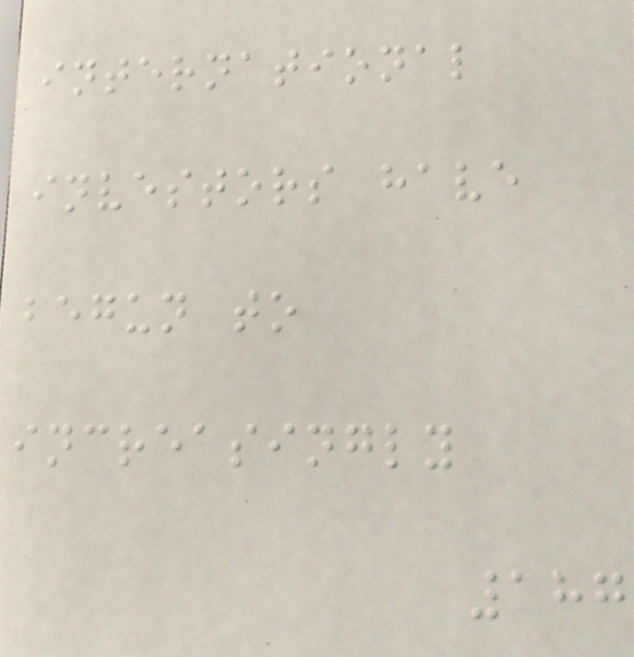international
investors have
begun to
increasingly
187
